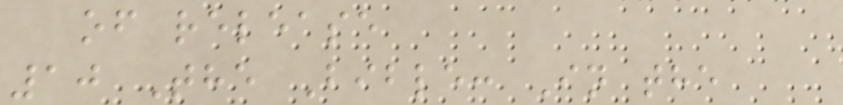of release
10 The Bible: In the
